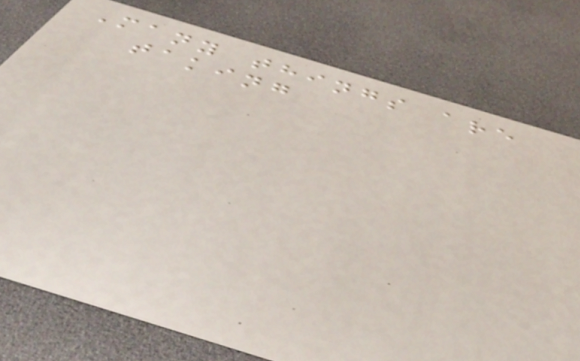Many things are
taking
